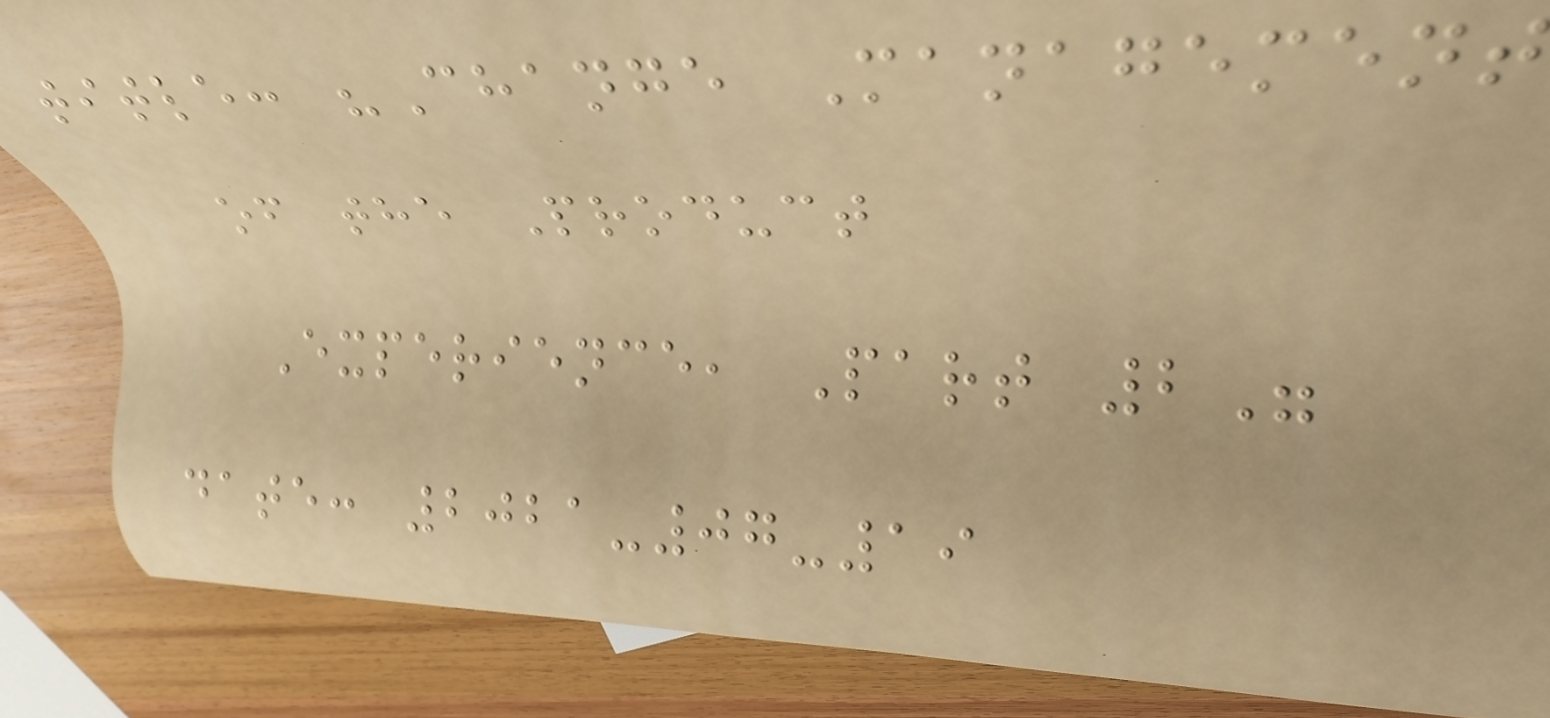title: "Change Management
of the Product
Experience, Part 2"
date: 2021-07-19
